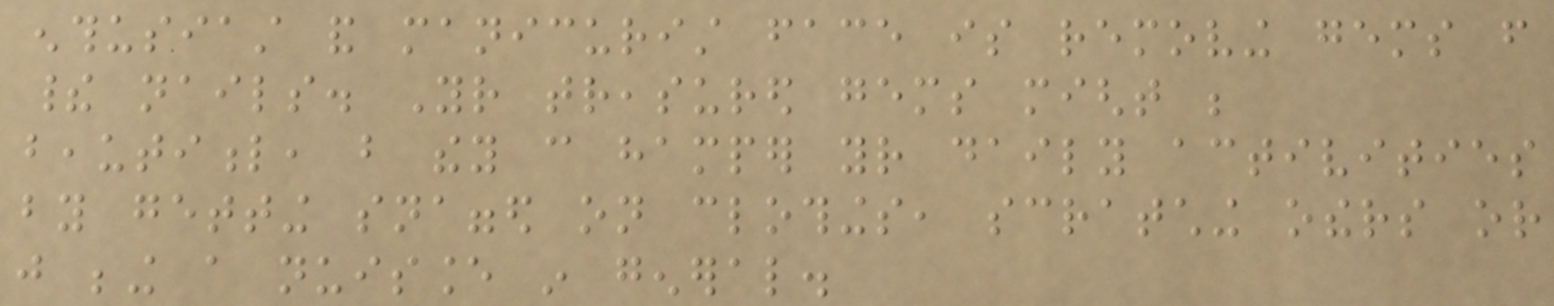enthusiast and manicurist face is removing gems from
their nails. Your treasured gems might be
beautiful, but they can hamper your daily activities
by getting snagged on clothings, scratching others or
just being a nuisance in general.
